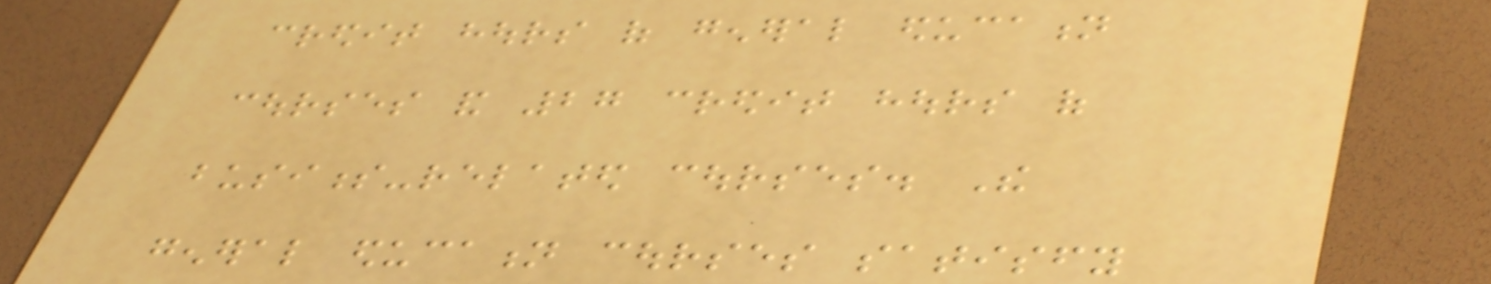credit hours of general education
courses and 27 credit hours of
business-related courses. The
general education courses satisfy
